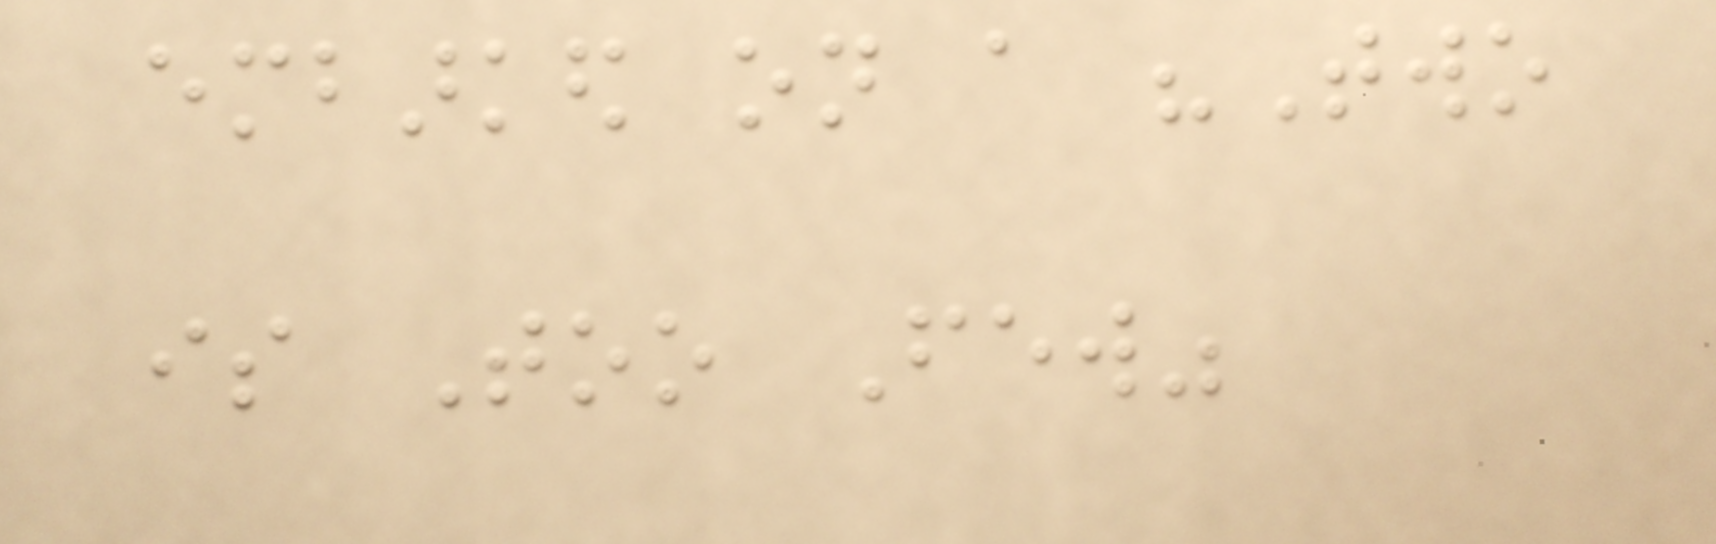embarked on a "Two
is Too Few"
